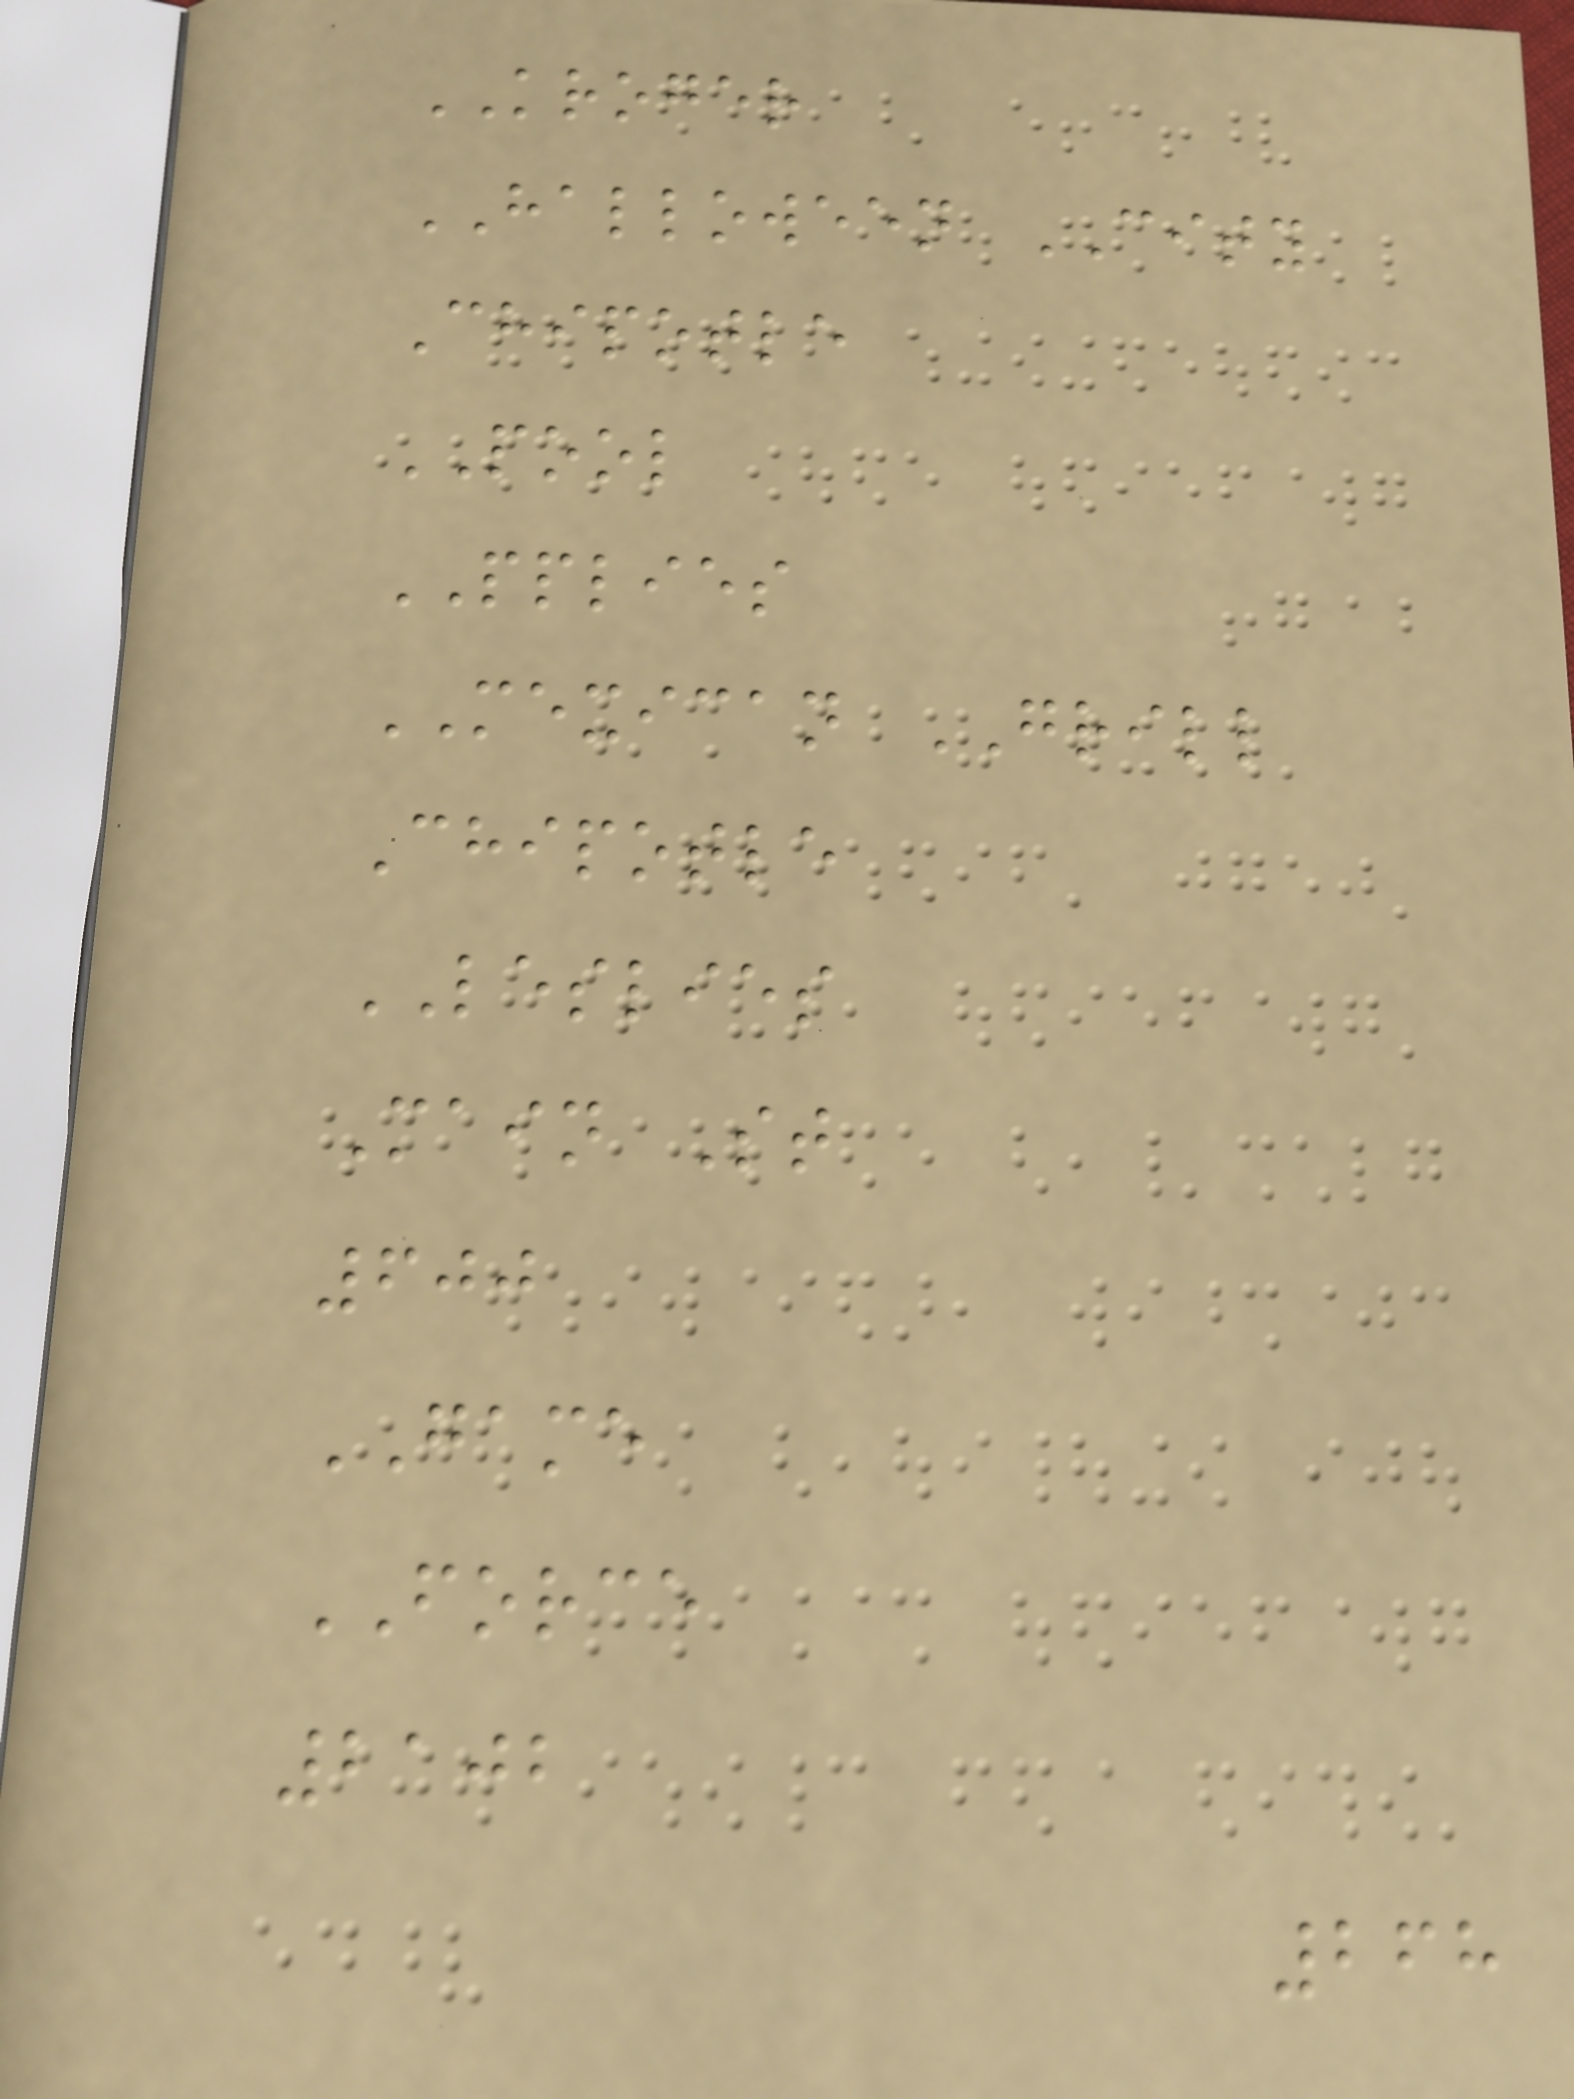KROGER
HALLOWEEN CITY
Chipotle
POOL
PPLIES
MEXICAN GRILL
Chipotle
LESLIES
Main St
600
GAME
FORCE
2102
268
